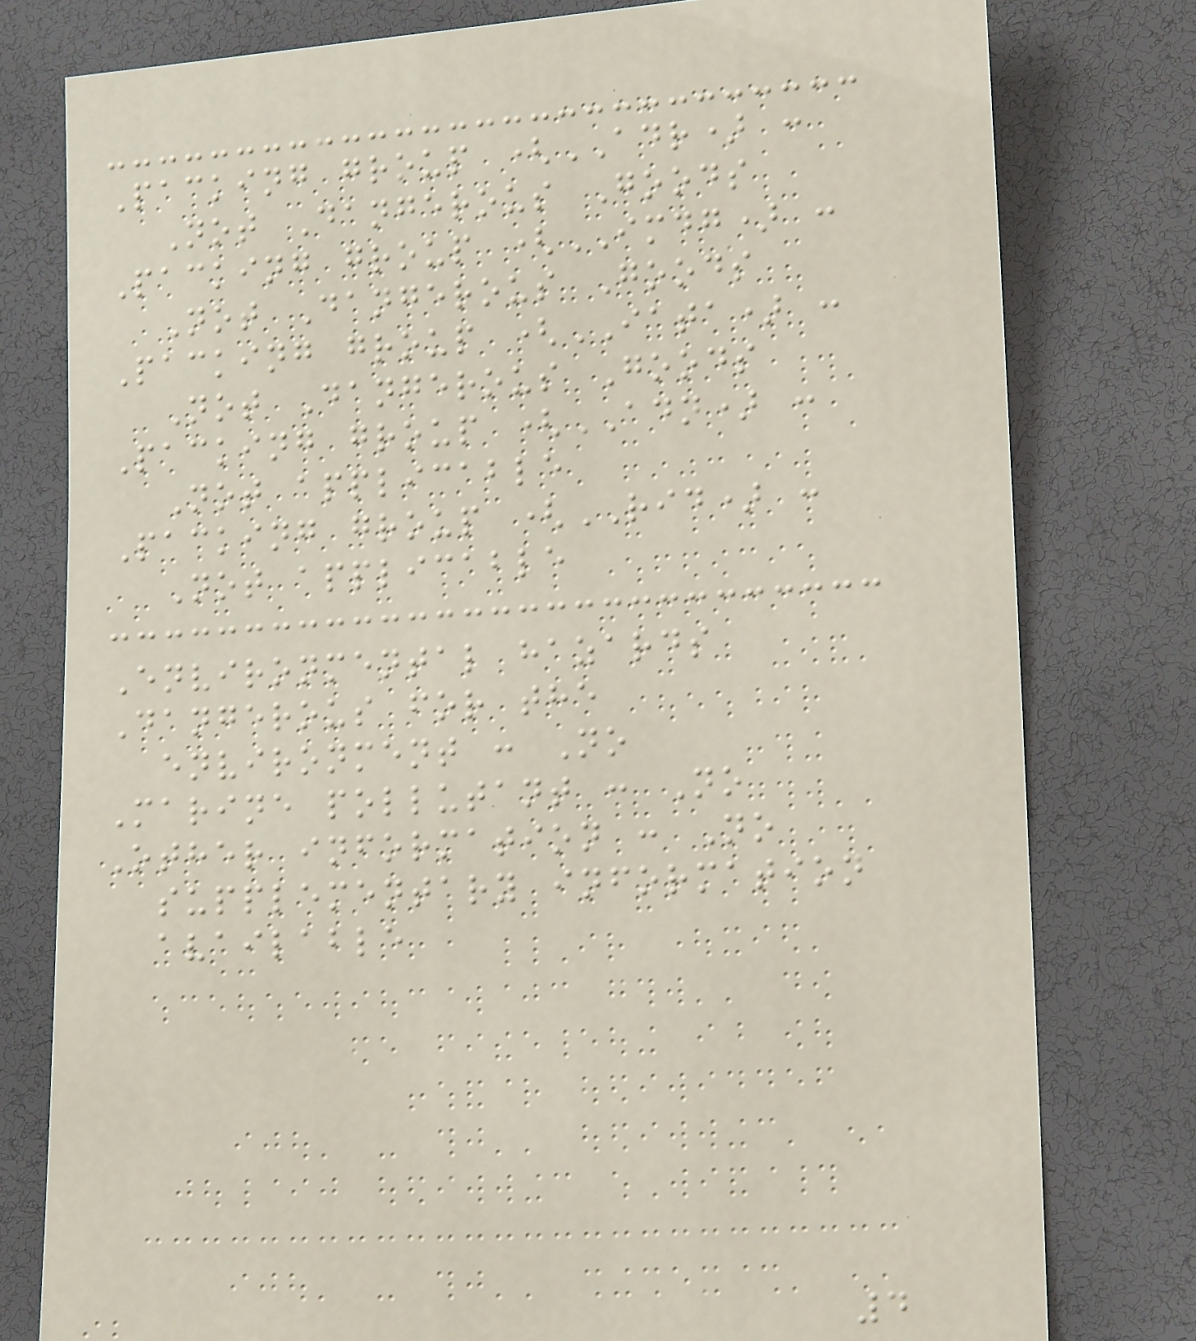Packing group (ADR) :
Not Dangerous Goods
Packing group (IMDG) :
Not Dangerous Goods
Packing group (IATA) :
Not Dangerous Goods
Packing group (ADN) :
Not applicable
Packing group (RID) :
Not applicable
Environmental hazards
Dangerous for the
environment : No
Marine pollutant : No
Other information : No
supplementary information
available
4
